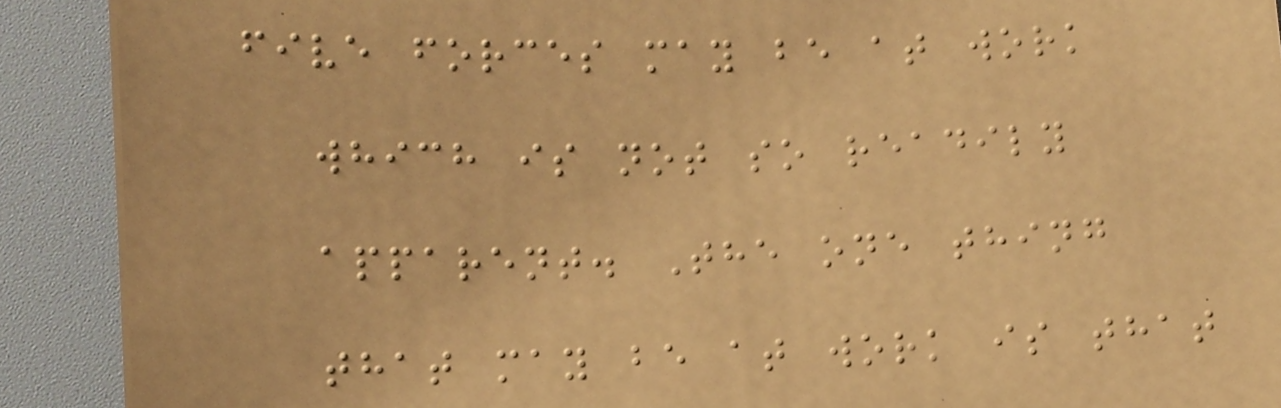five forces may be at work
which is not so readily
apparent. The one thing
that may be at work is that
